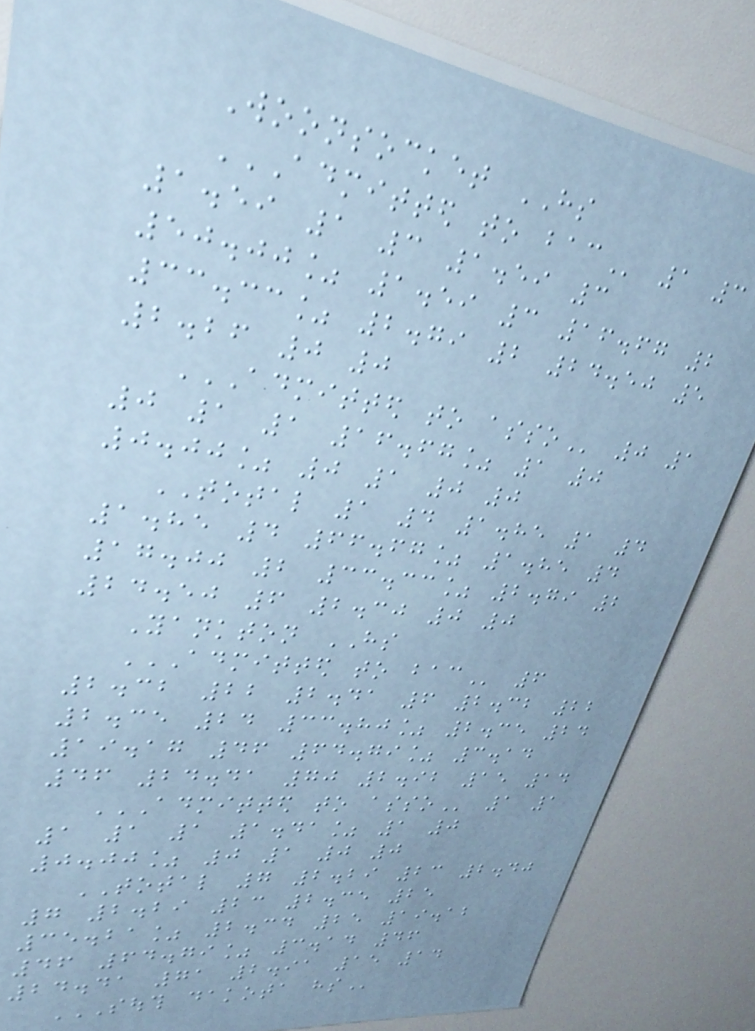Woonsocket HS
ADMITTED TO BAC 1 3
1.59 1 3 1.59 3
50.00% 1.59 3 16.67 2
33.33% 2.79 2 24.50 5
2.26 0 0
ADMITTED TO ASSO 0 1
0 1 1 16.67% 1 0
0.00% 0 1 0 0
TOTAL 1 4 1.85 1 4
1.85 4 66.67% 1.85 4
17.00 2 33.33% 2.79 2
24.50 6 2.30 0 0
Yankton HS
ADMITTED TO BAC 6
2.32 22 2.41 6 2.32 22
2.35 24 33.80% 2.35 24
19.17 46 64.79% 3.14
46 24.41 70 2.92 15 14
ADMITTED TO ASSO 1 1
1 1 1 1.41% 1 0
0.00% 0 1 0 0
TOTAL 7 2.29 23 2.40
7 2.29 23 2.35 25
35.21% 2.34 25 19.12
46 64.79% 3.14 46
24.41 71 2.91 15 14
SOUTH DAKOTA HS
